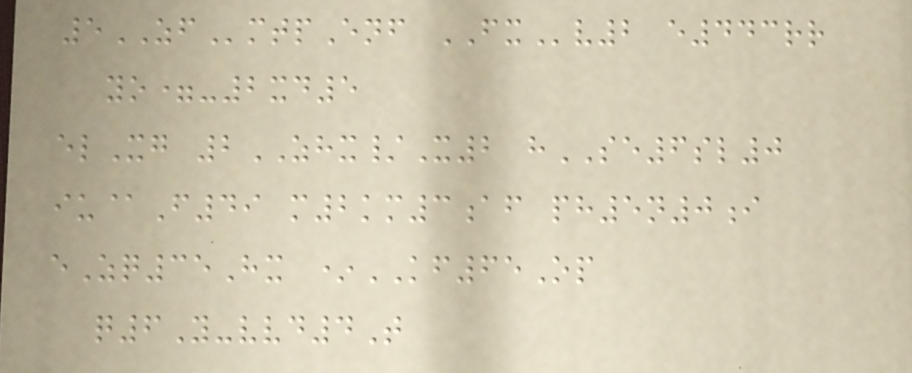5ZFmtpEnf FXv2 e443rr
yo=-2xd5
elXg 2ZHX/X2 hSE6sl0
iu@F49 m2km3af ph5n0i
eZq35Hx *KF65Op
q6Y-vvd4T
